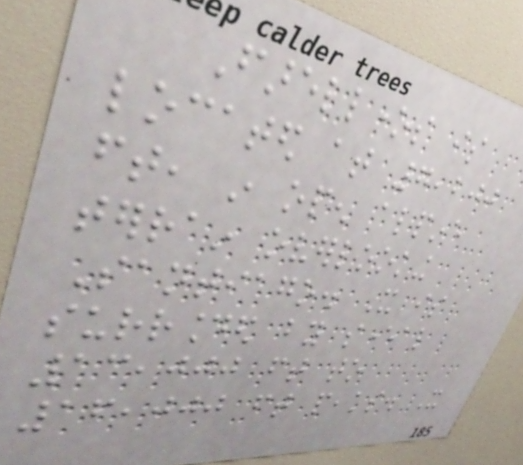Farellones is
located at 7,200
ft, in open alpine
terrain overlooking
Santiago. It is
surrounded by several
13,000 ft to
16,000 ft peaks. It
